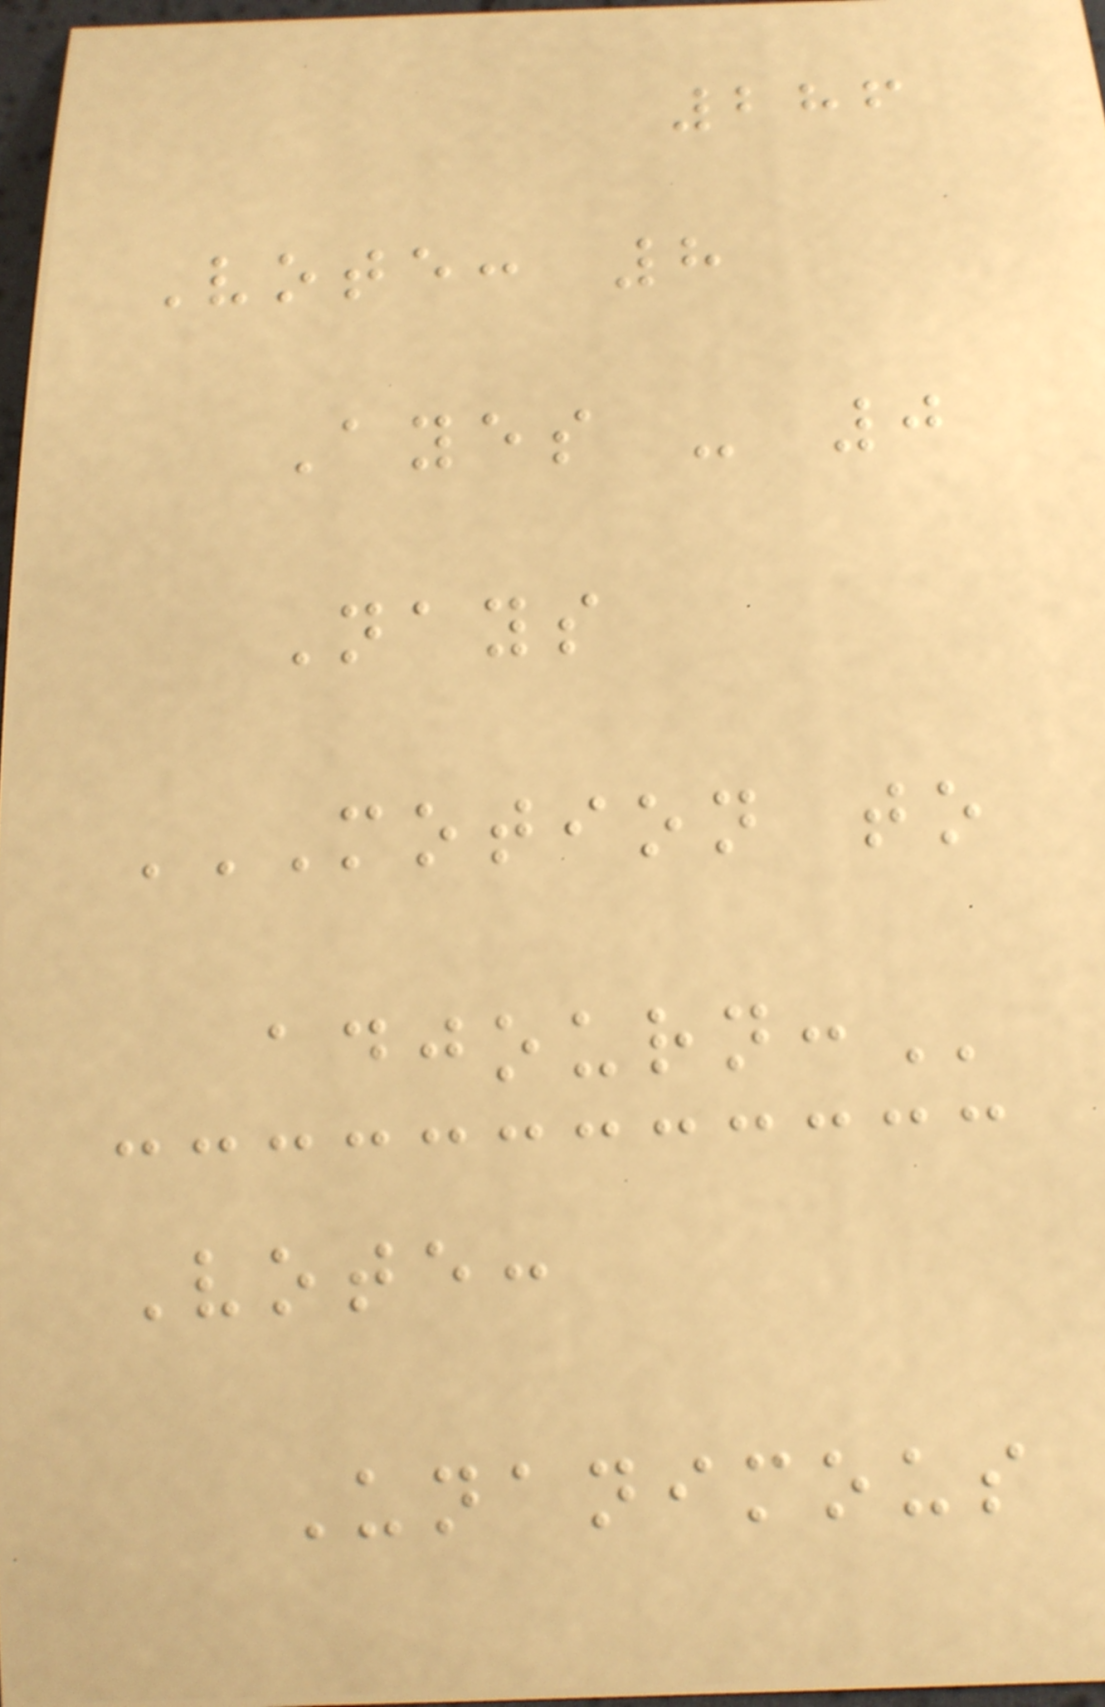286
Vote: 8
Ayes - 0
Nays
MOTION TO
ADJOURN:
Vote:
Unanimous
